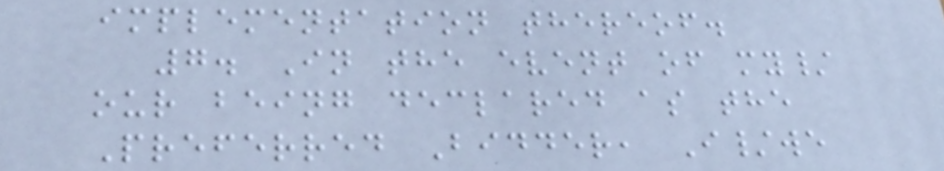implementation thereof.
7. In the event of my/
our being declared as the
Preferred Bidder, I/we
